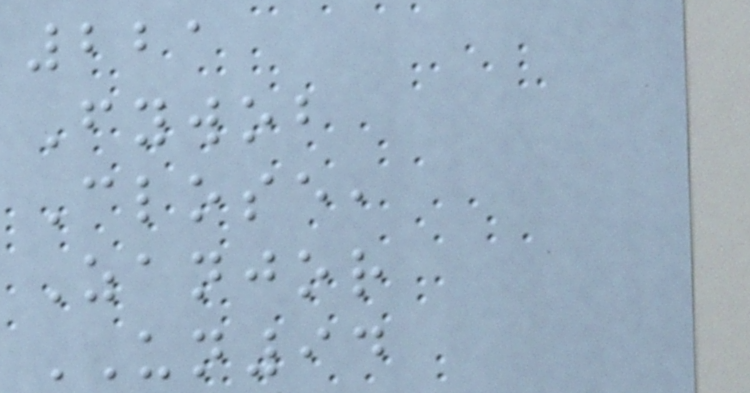221
Fywob
Close,
Zanjor
UN94
